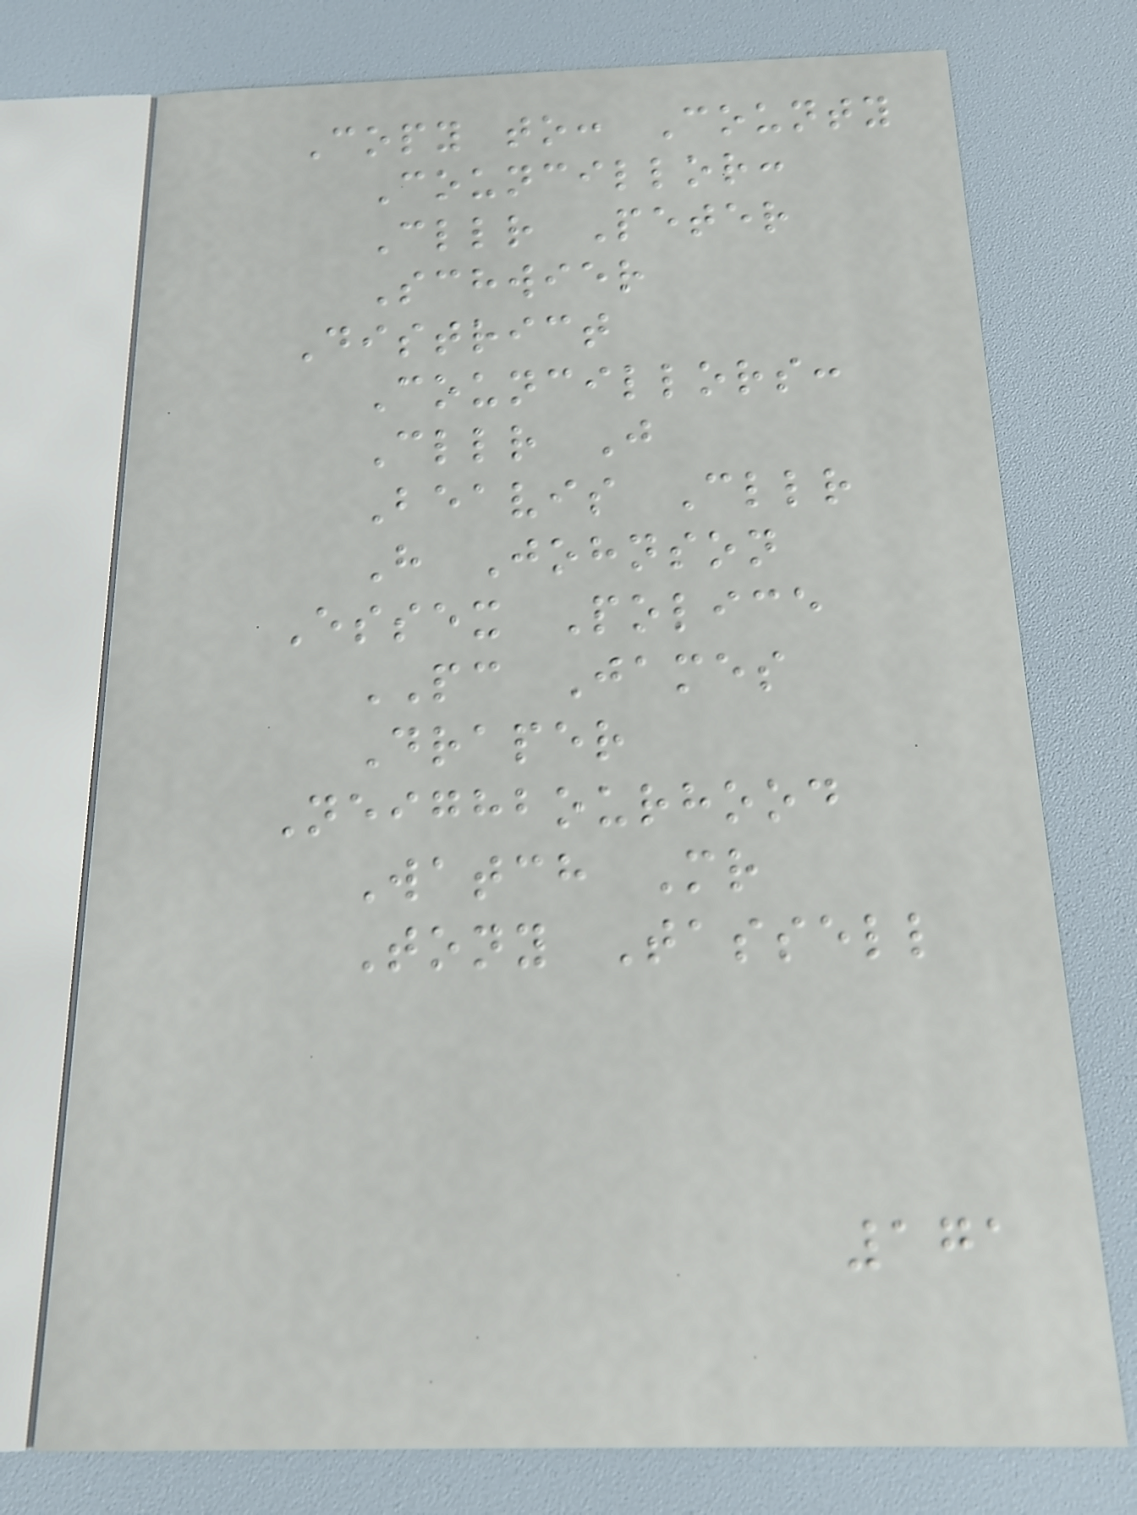Copy to: County
Councillor:
Cllr Peter
Schwier
District
Councillors:
Cllr J
Beavis Cllr
H Johnson
Essex Police
PC James
Draper
Neighbourhood
Watch Mr
Tony Tassell
171
